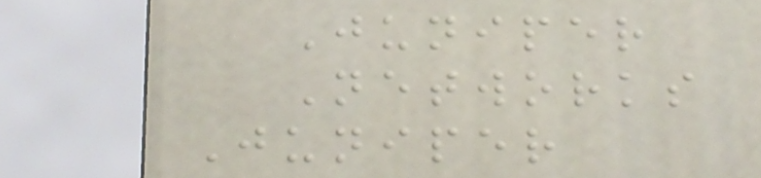Juniper
Networks
Juniper
